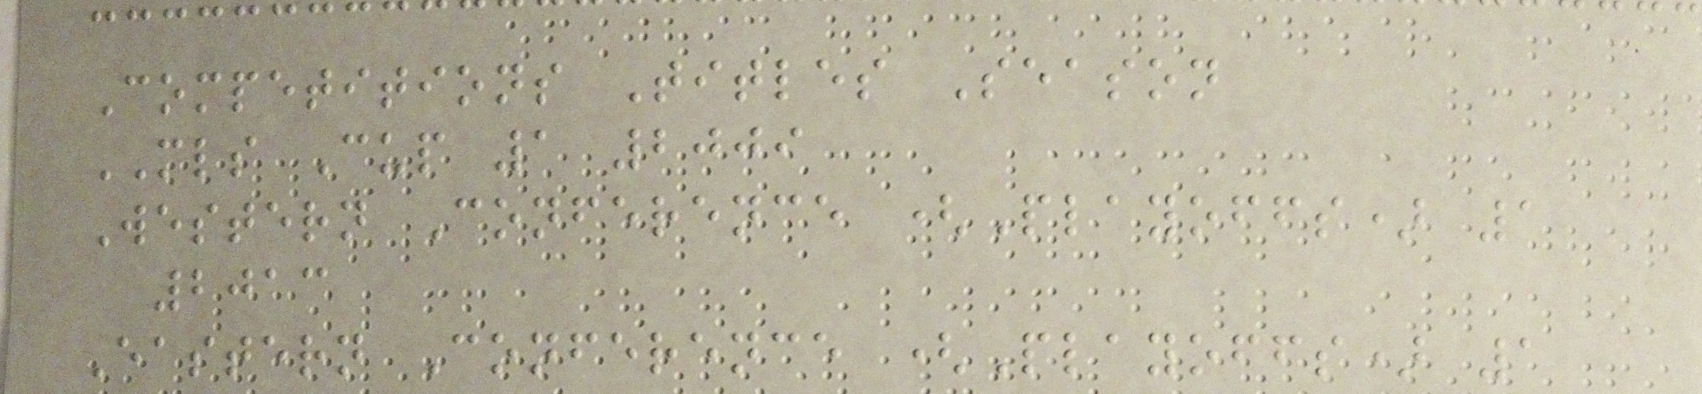Competitions Titles Season
MLS Cup 1 2009
Western Conference (Playoffs) 1
2013
Eastern Conference (Playoffs) 1
